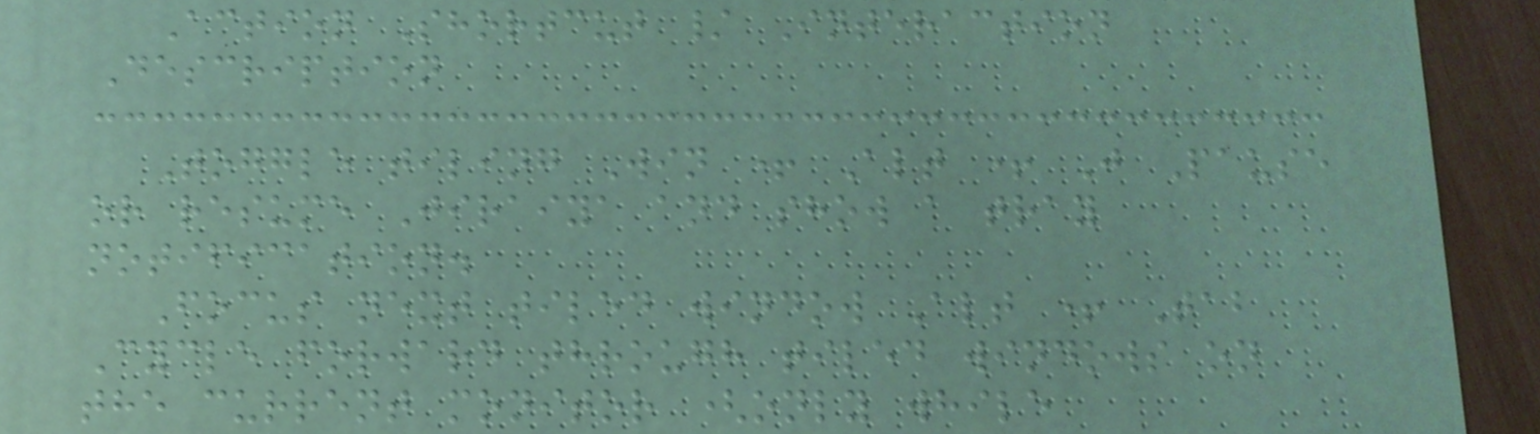Action Shortcut / Interaction
Description
Toggle tiling Win + Alt + J Pause
or resume Jiraiya and show a tray
notification.
Focus next tiled window Alt + Tab
Cycle forward through tiled windows on
the current monitor (only while
